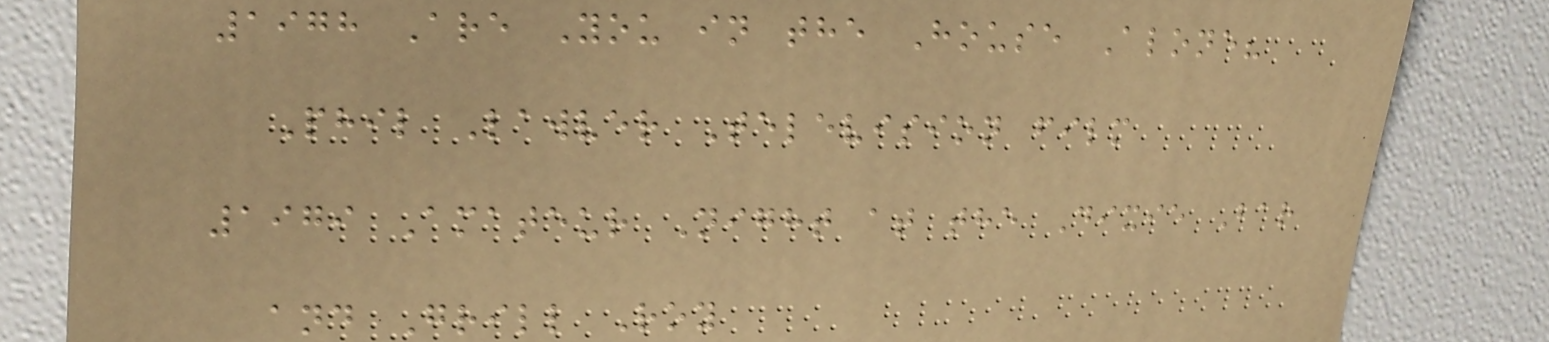1978 Are You in the House Alone?
Phil Lawver Television film
1979 Amateur Night at the Dixie Bar
and Grill Roy
